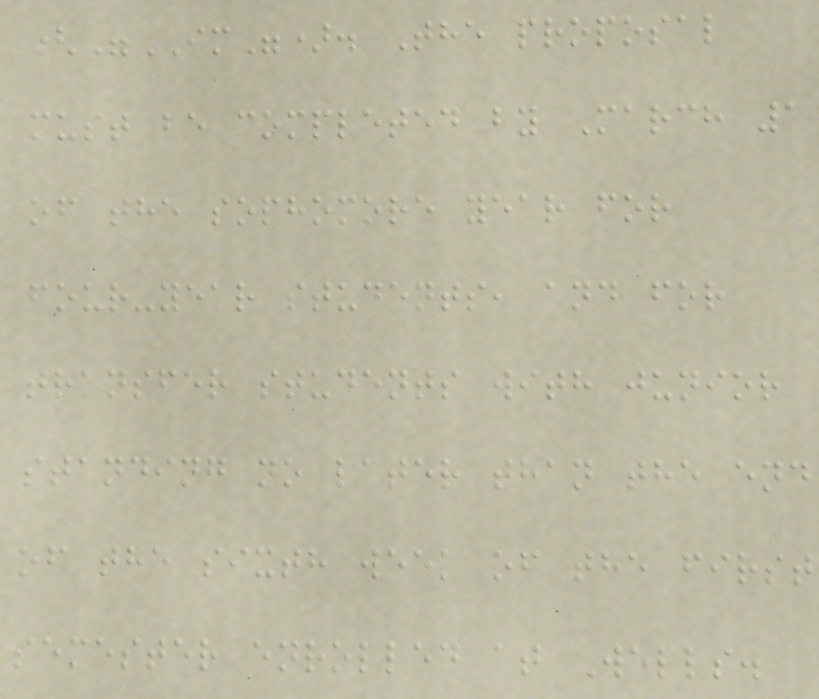("IM"). The proposal
must be completed by March 1
of the sophomore year for
four-year students, and for
transfer students with junior
standing no later than the end
of the sixth week of the first
semester enrolled at Wells.
